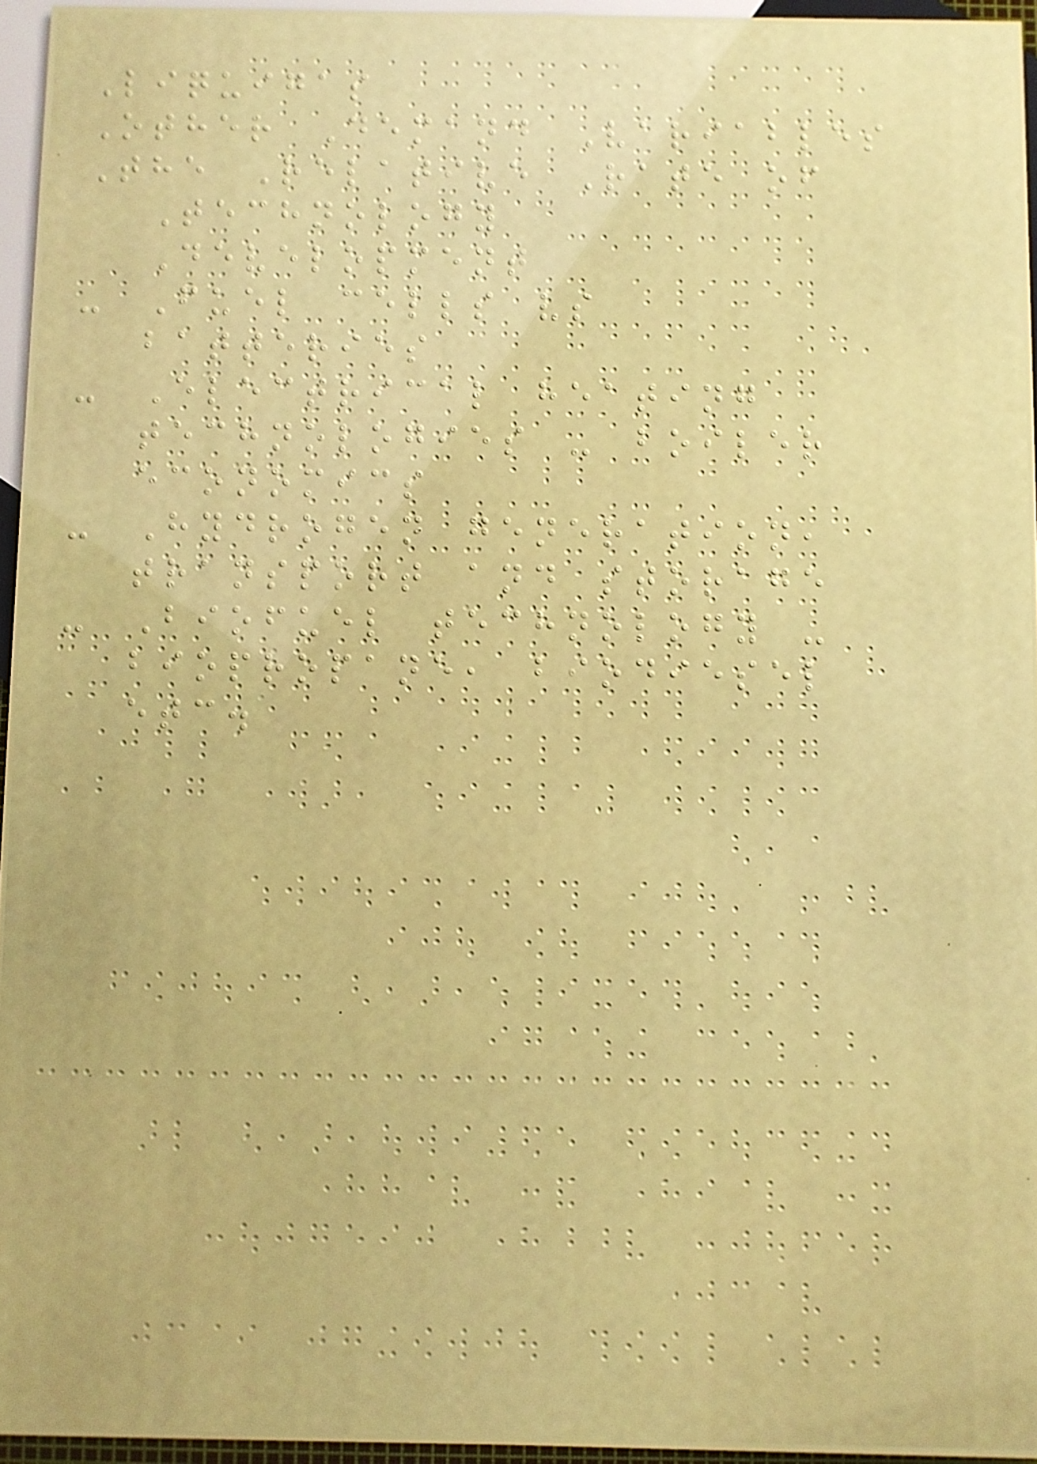Liquigas
Other Demand Variables
The Relative Rate of
Technology
Development
- Fuel cells vs
batteries
- Electrical heating
technologies - boiler
economics
- Hydrogen generation,
transport and storage
- Biofuel technology -
biopropane, biodiesel
etc.
